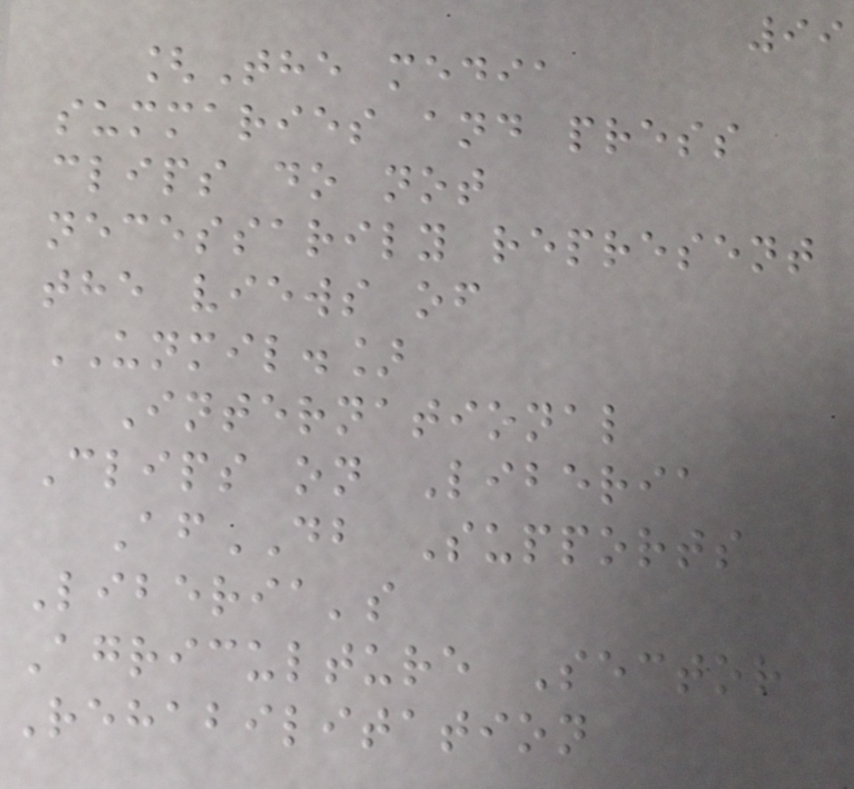99
[The media
summaries and press
clips do not
necessarily represent
the views of
UNMIL.]
International
Clips on Liberia
AfDB Supports
Liberia's
Agriculture Sector
Rehabilitation
